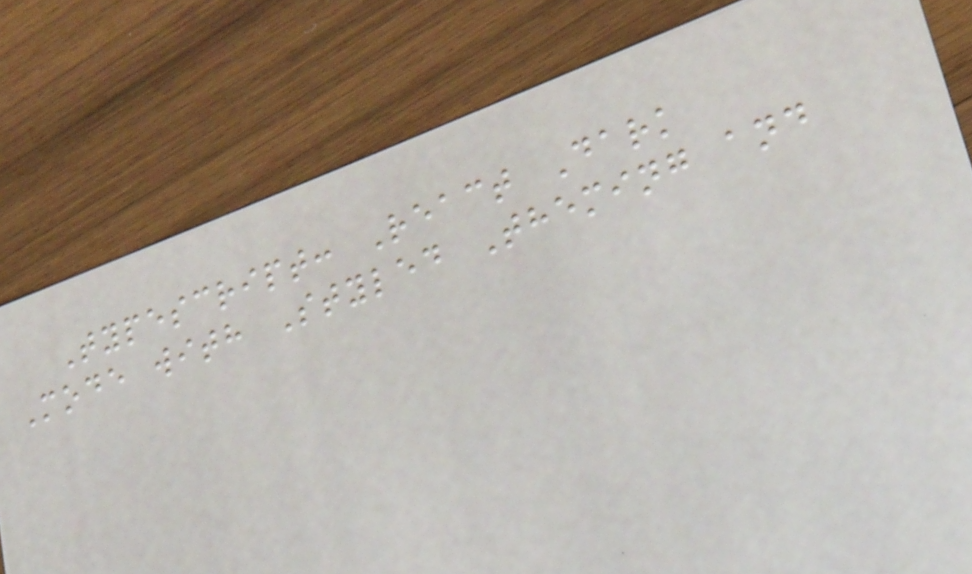Typescript: React Dark
Mode with Styled Theming and
